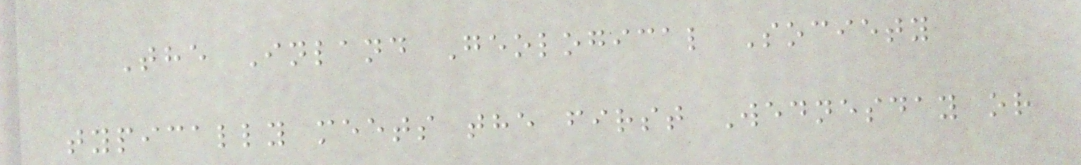The Inland Geological Society
typically meets the first Wednesday or
